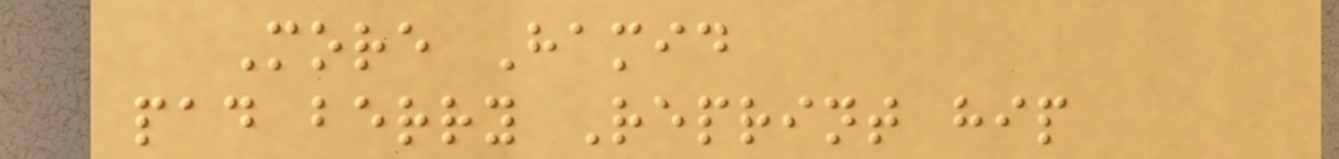More Hamid
pad berry Reprint hip
